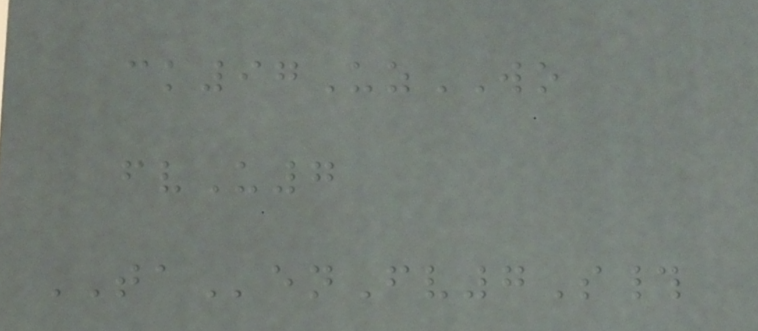ck97UzWO
fvU7
TAenFv7S#
